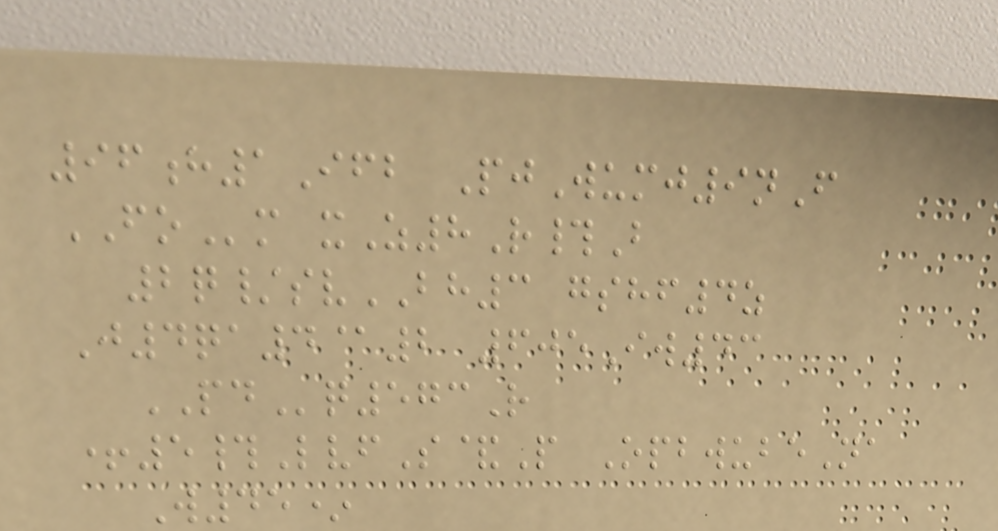96h1Ifb PjWumj9nF
FOm xZ8R#B
2q/svBH3 gshf4z
J4qa4@2 605Iw43
PDq573R
+5#LvfS&P OpbwubeNa
W45*
